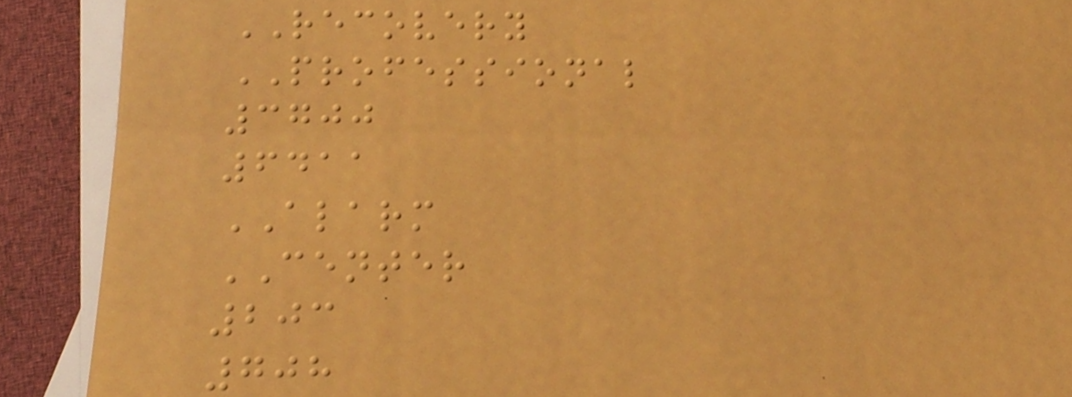RECOVERY
PROFESSIONAL
3700
6411
ALARM
CENTER
203
708
